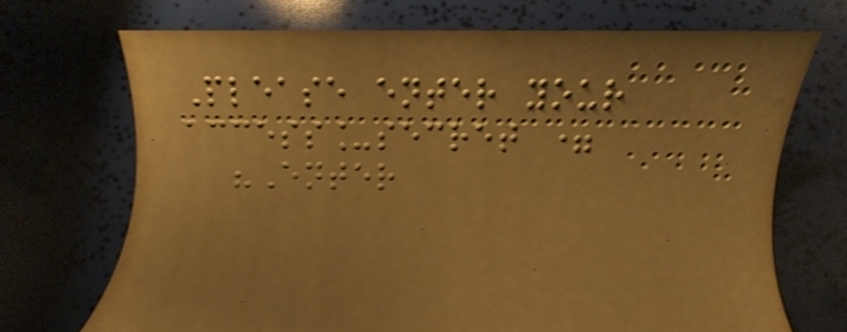Please enter your
access_secret =
"Enter
